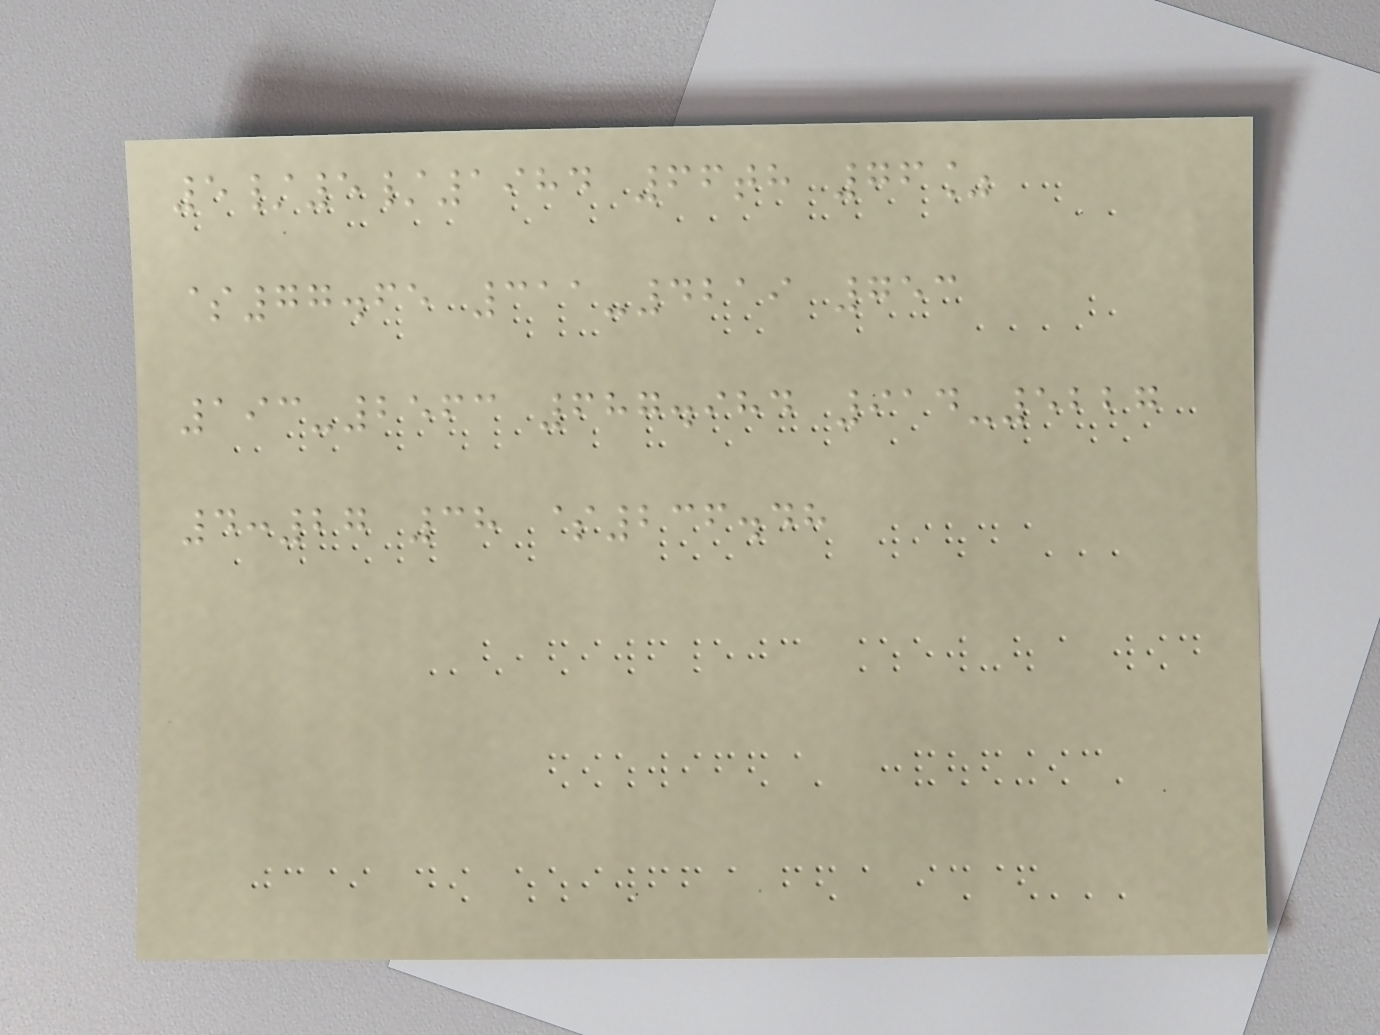5/5/1984 66th 76%
$77.65 311-4219 753
193-2563 687.984 914-5227
4:27 38 $236.48
